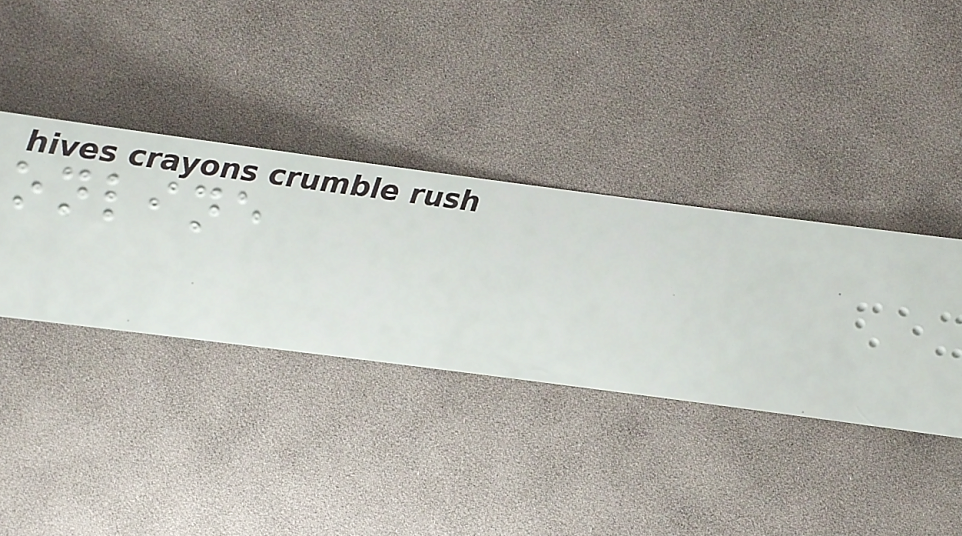online
